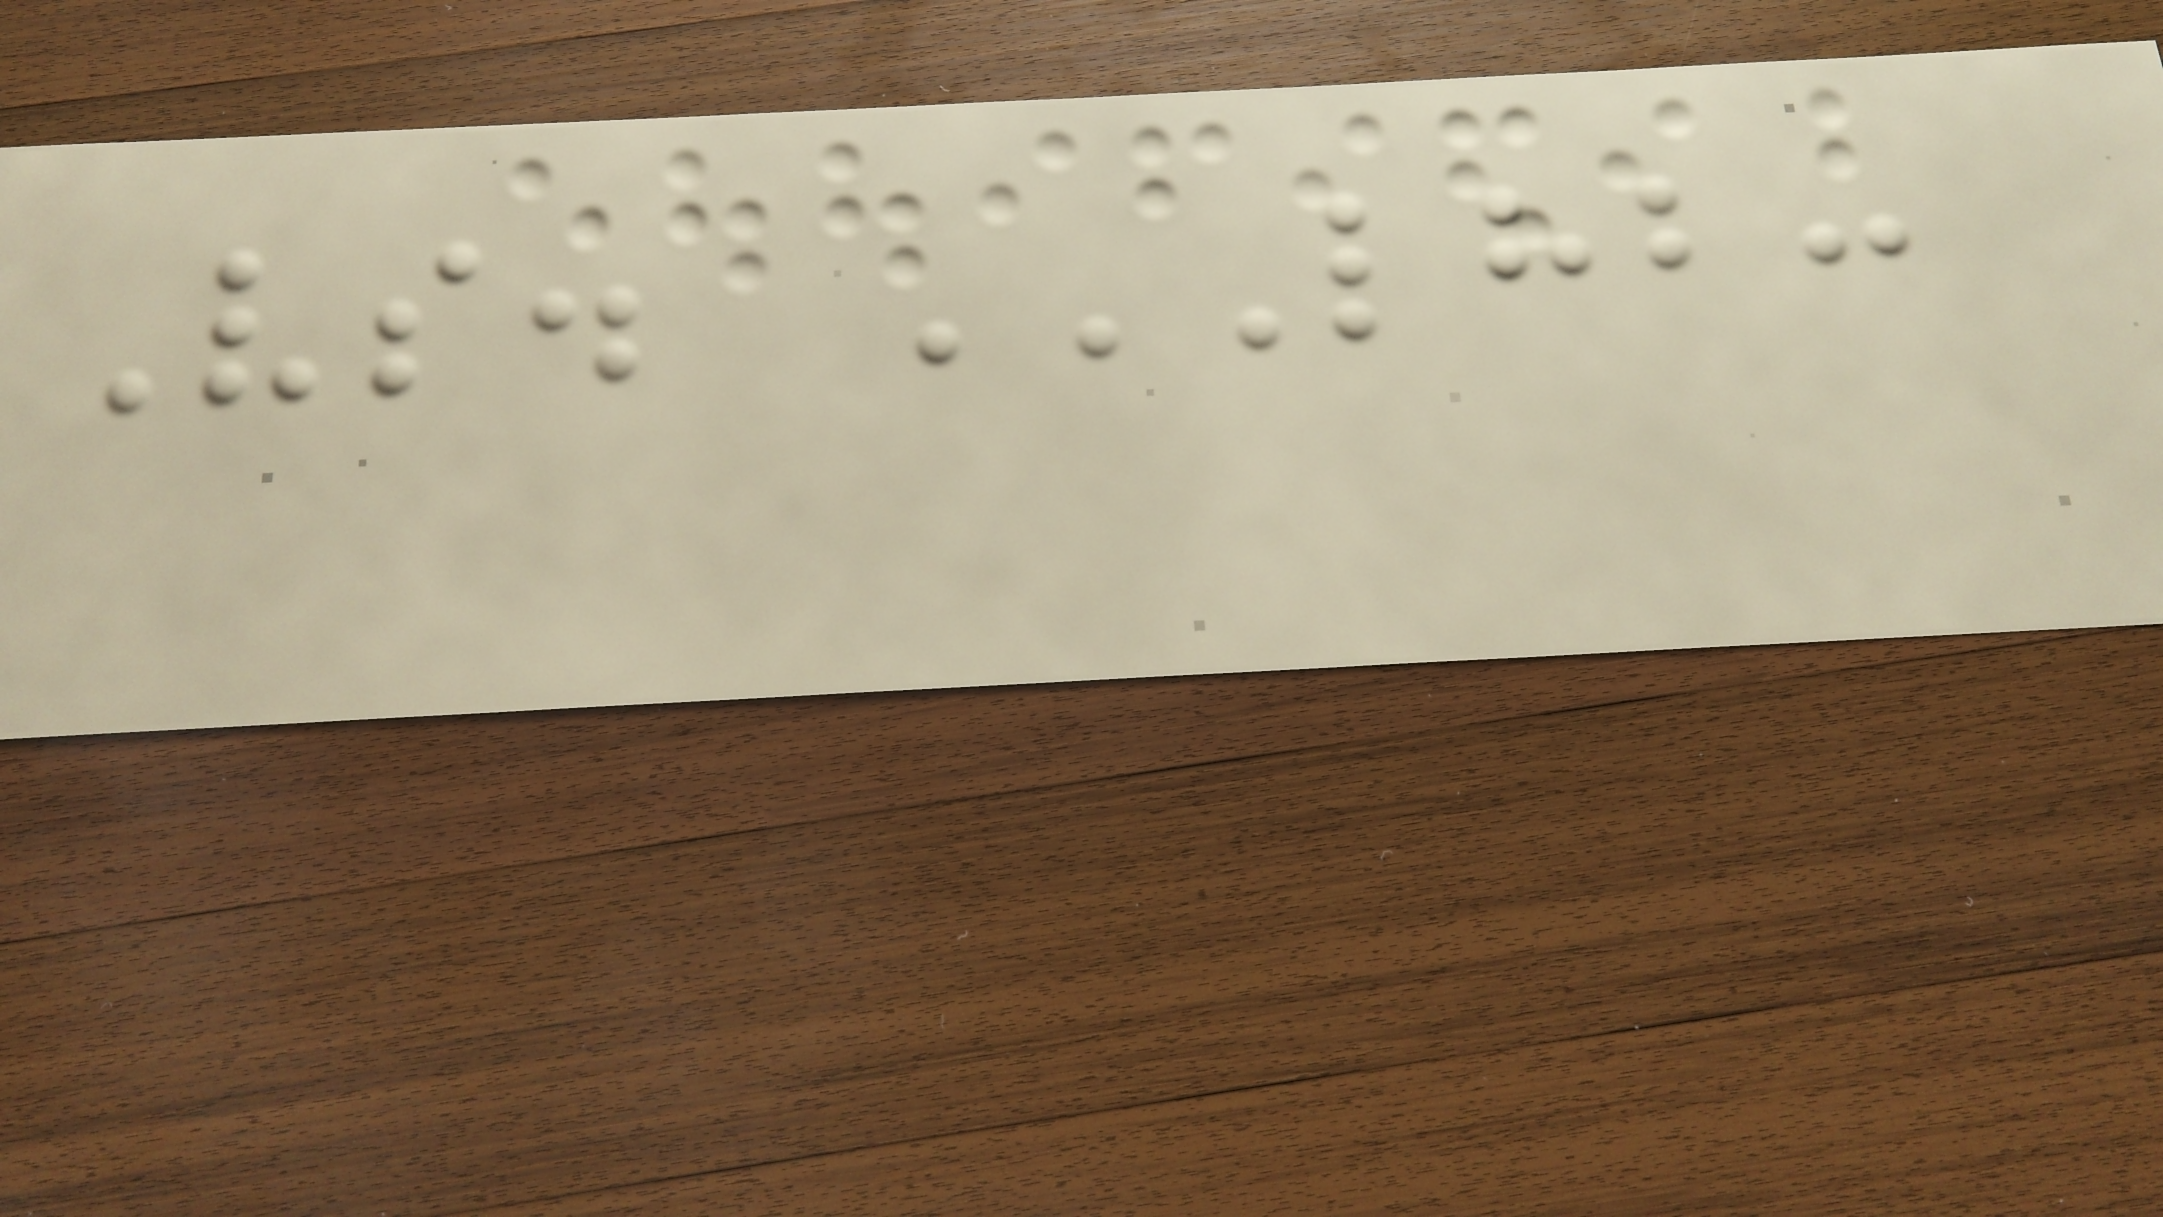Vs. LHB:
